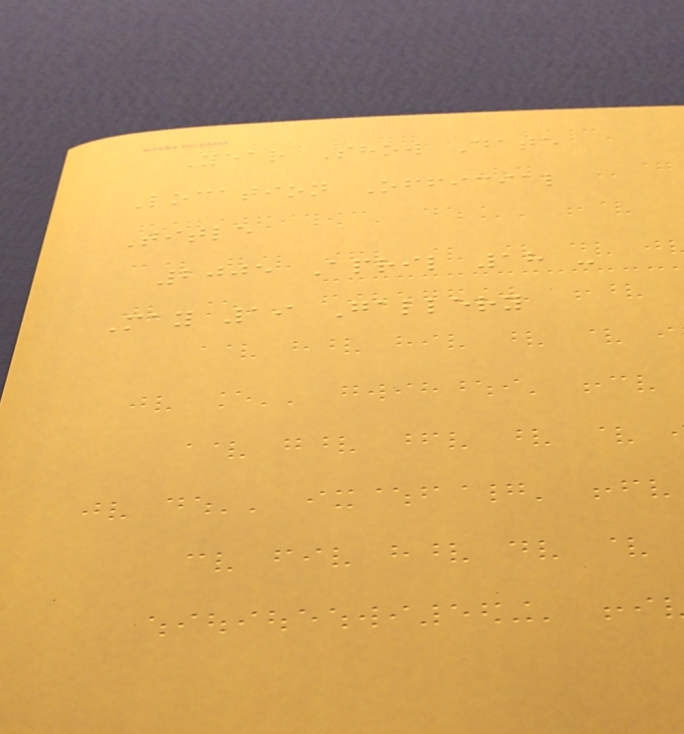Year Show Date
Location Official
Title
2005 April 18 -
May 19 Gallery
